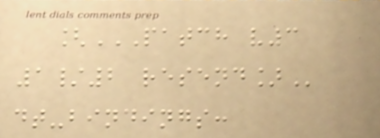[PATCH V3
1/2 RESEND]
dt-bindings:
